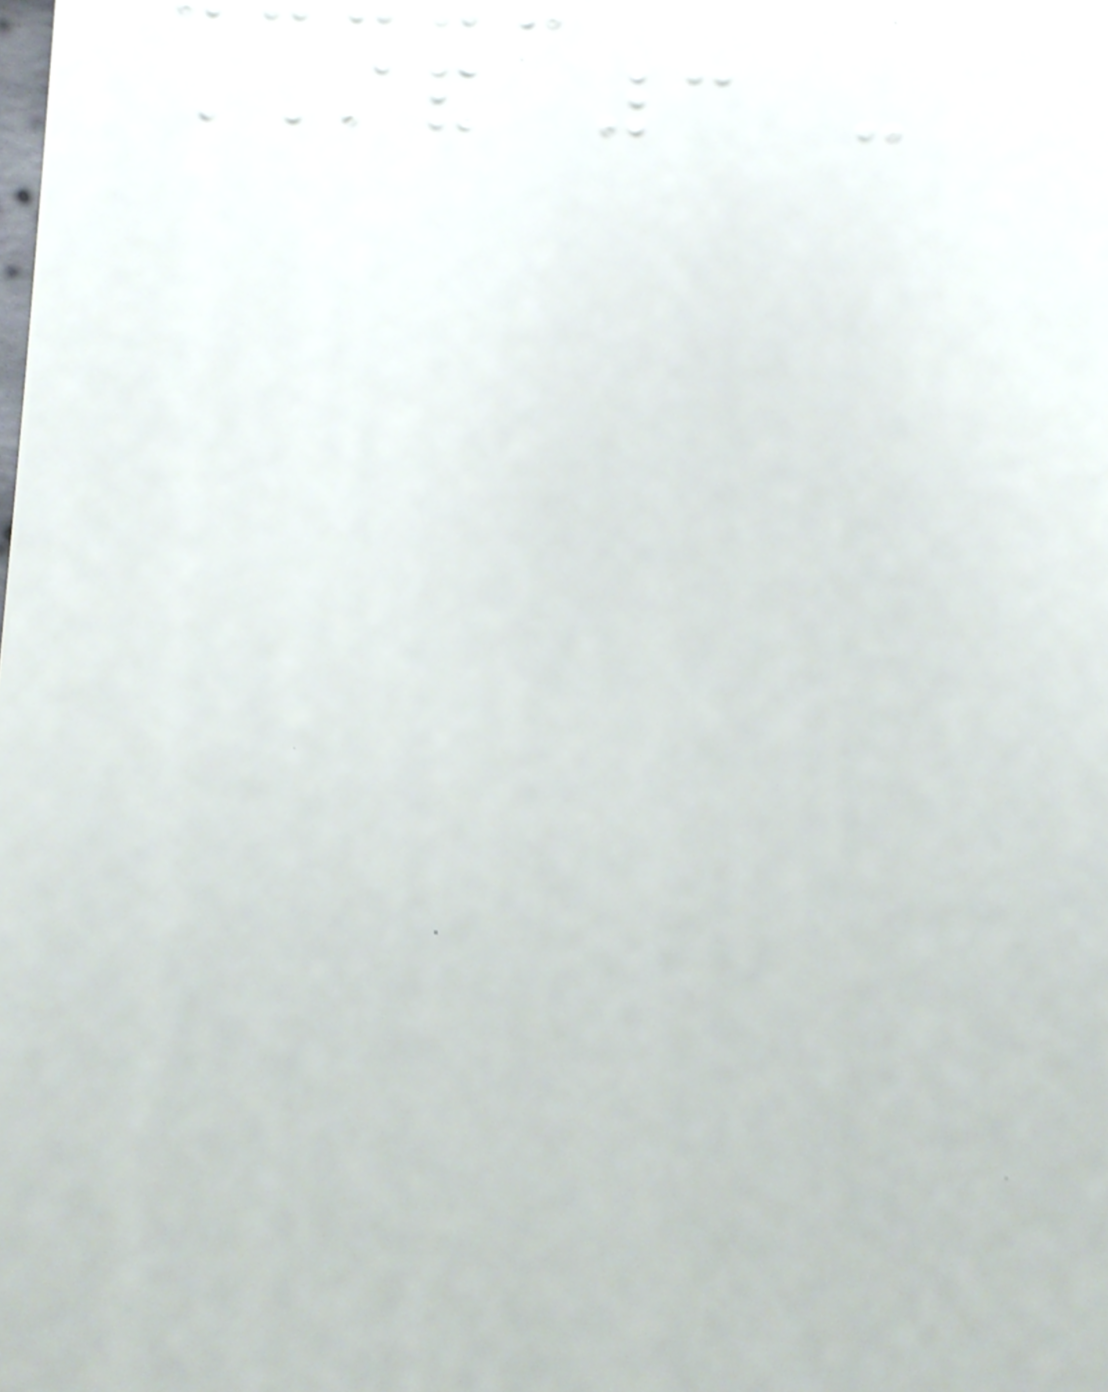STAND 3 -
